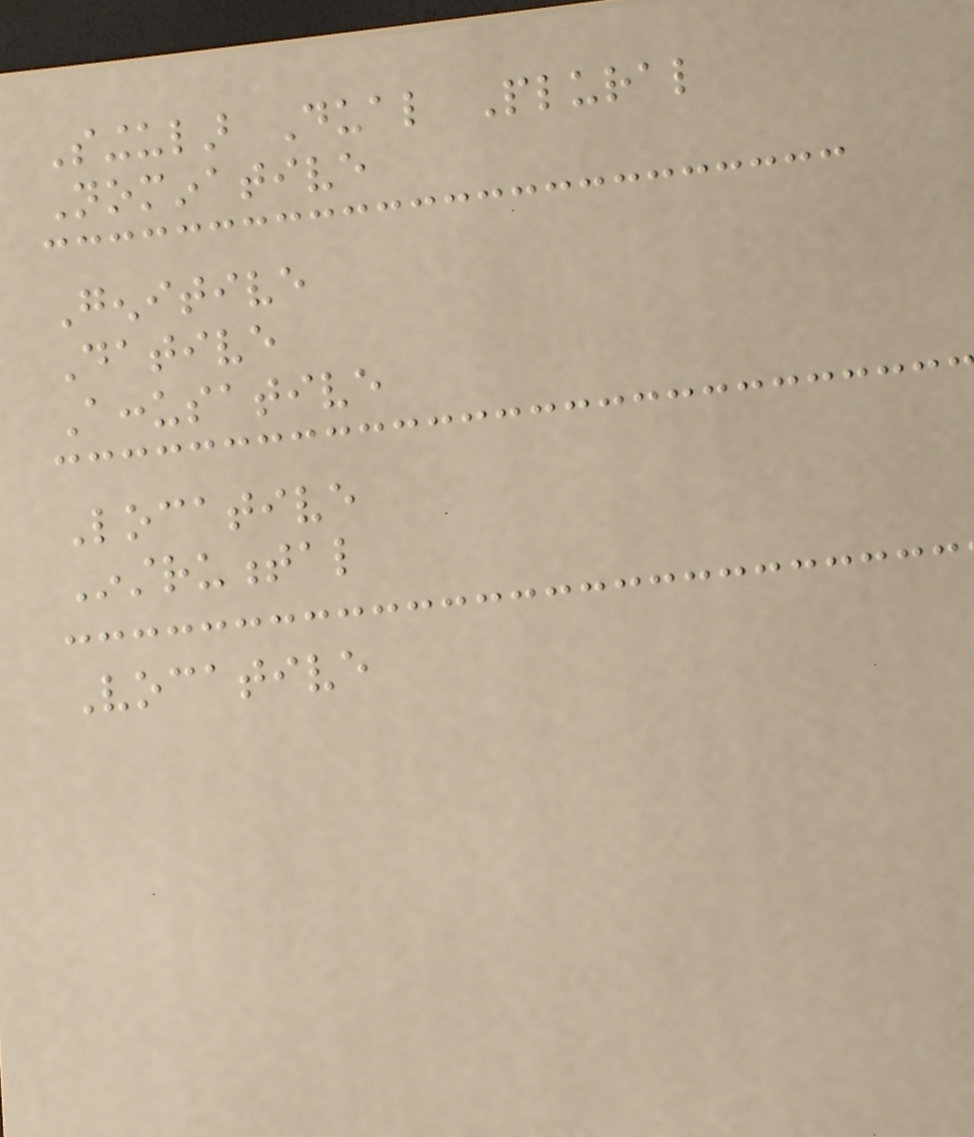Singular Dual Plural
Nominative
Genitive
Dative
Accusative
Locative
Instrumental
Vocative
